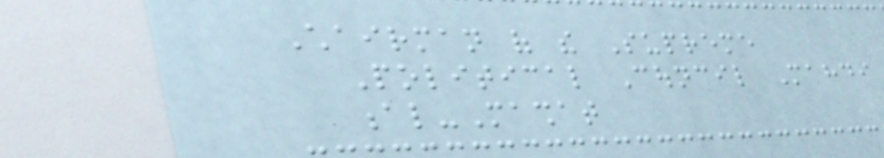Chairman of the Supreme
Political Council Mahdi
al-Mashat
